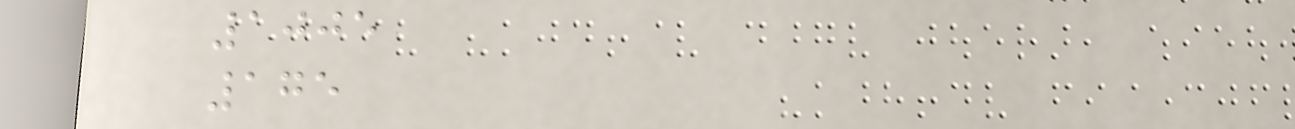1005
175
